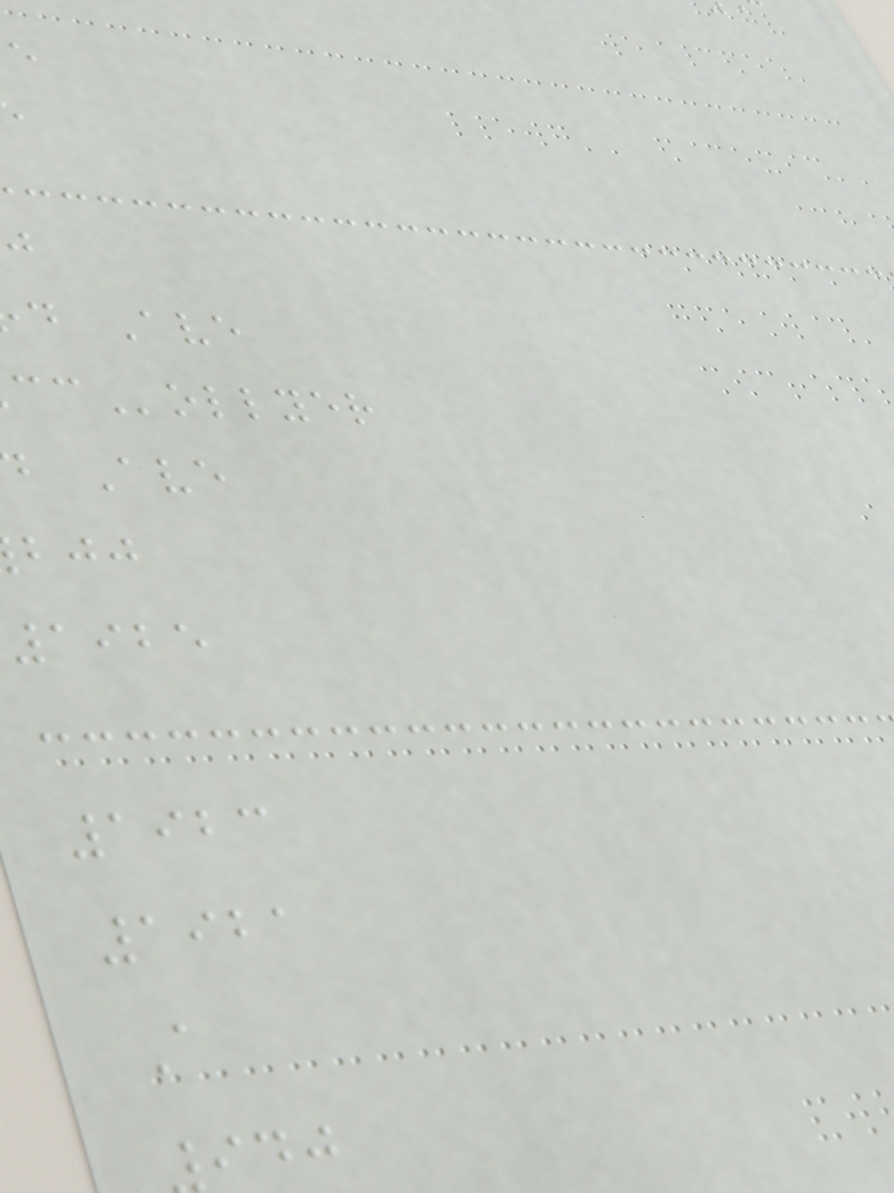d Ave
ollyer
Ave
1925
1923
1921
A
